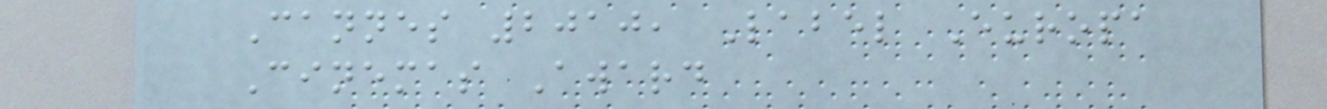Cannes 2010, Label Europa
Cinemas Award
